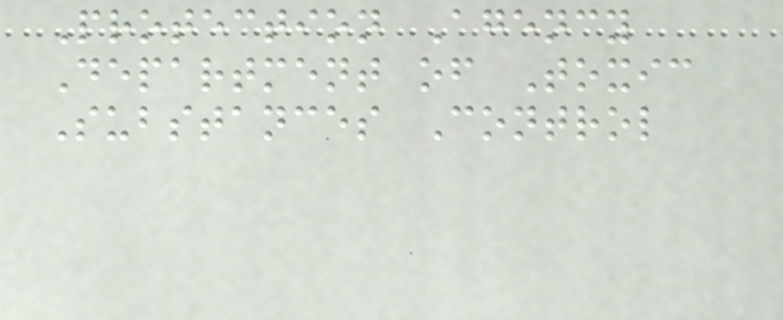Protection Agency
Department of Toxic
Substances Control
